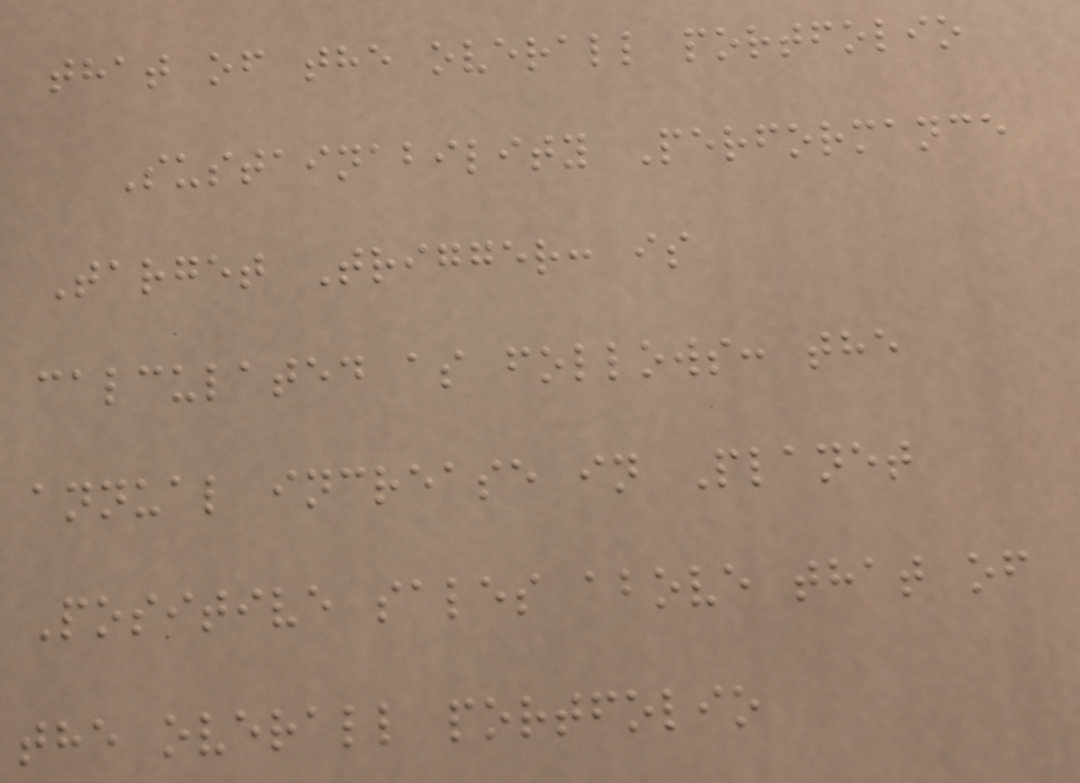that of the overall portfolio
Sustainability Performance
Target Trigger: is
calculated as follows: the
annual increase in Planet
Positive sales above that of
the overall portfolio
